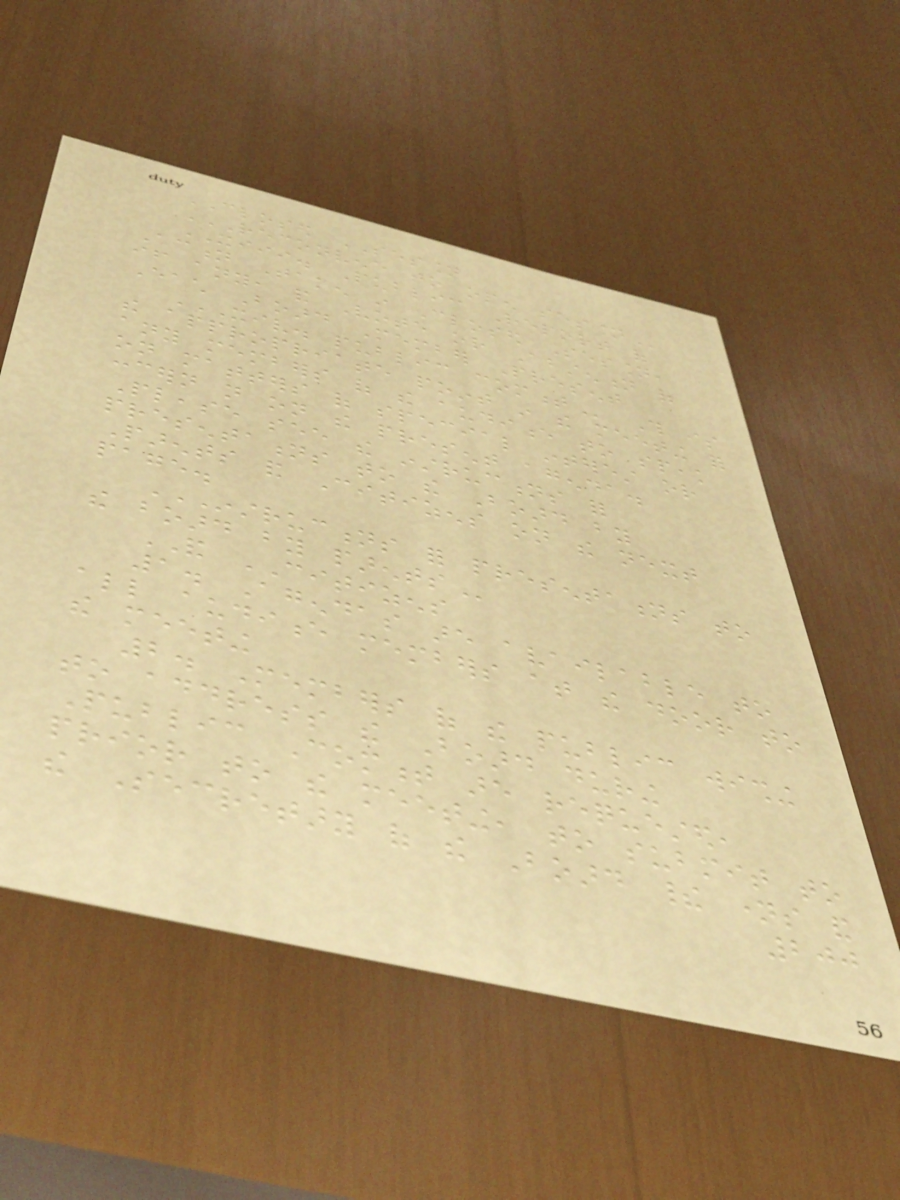CLOSED SESSION
RECONVENE TO OPEN SESSION
XIII. Public Report of
Action Taken in Closed Session,
if any, and Vote or Abstention of
Each Board Member Present
XIV. PUBLIC COMMENT This is
the appropriate point in the meeting for
any members of the audience to speak
on matters of special interest or
concern not on the present agenda.
Please see the instructions for
presentations to the Board by
Parents and Citizens on the next
page.
INSTRUCTIONS FOR PRESENTATIONS TO
THE BOARD BY PARENTS
AND CITIZENS
1. Agendas are available to
all audience members at the door to
the meeting
2. Members of the public wishing
to address the Board during
Public Comment are requested,
prior to the meeting, to submit to
the Secretary of the Board their names and
200
